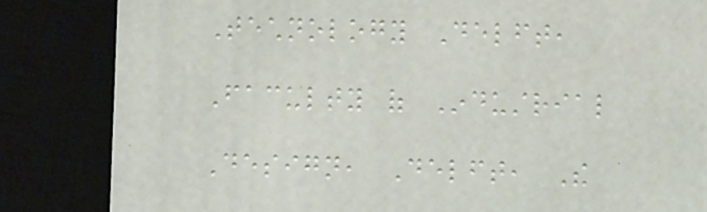Technology Delft,
Faculty of Industrial
Design, Delft, The
